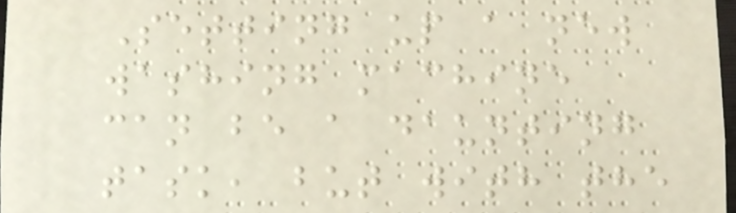Setting up a new
washing machine
can be a daunting
task, but with the
